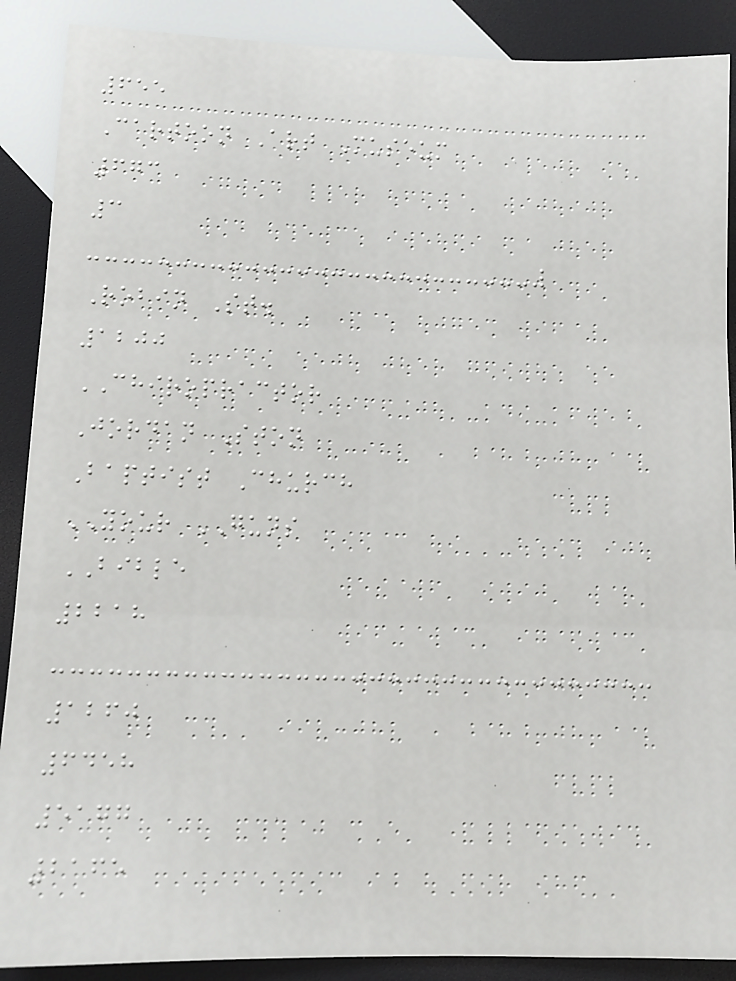655
Cartoon Art Museum
673
3
Robin St.
1200
CHIROPRACTOR
Jordan Ston
Baptist Church
YOUR GUNS
BIBLE
2218
1260
6458
5177
2165
